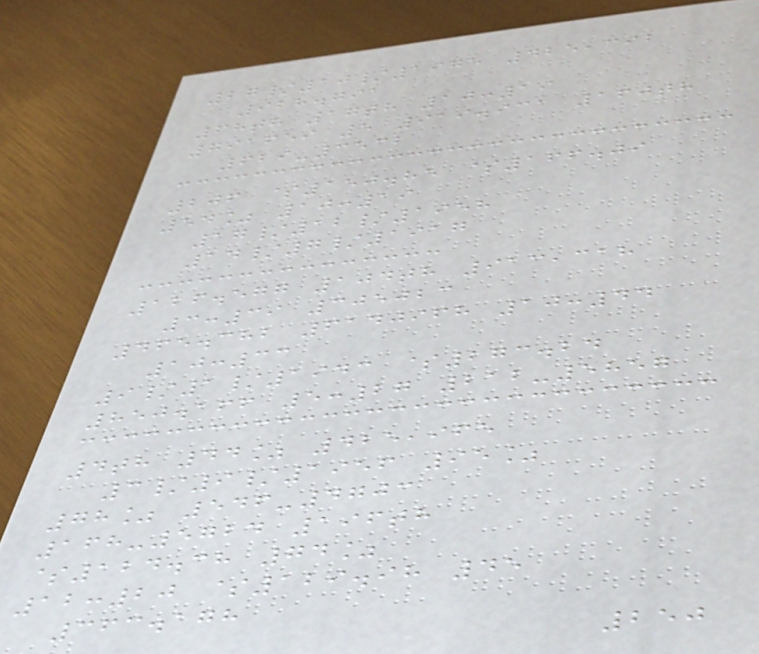27/10/1975 425,392
928.791
68th 17th 10:19
791659 5 919.931 160th
629-3532
206 $150.85 $166.09
54% 10:19
17/12/1958
14/7/1917
126.577 104th 913,318
3:39 305023
465.382 6140968 10:44
10:33
9/1/1943 $273.24
850.166 5:27 212-5857
4th 44% 425,965
3/9/1956 95%
78% 546-4703
168-5724 196th
$124.38 74%
12:20 $129.98 45
363.178
250
